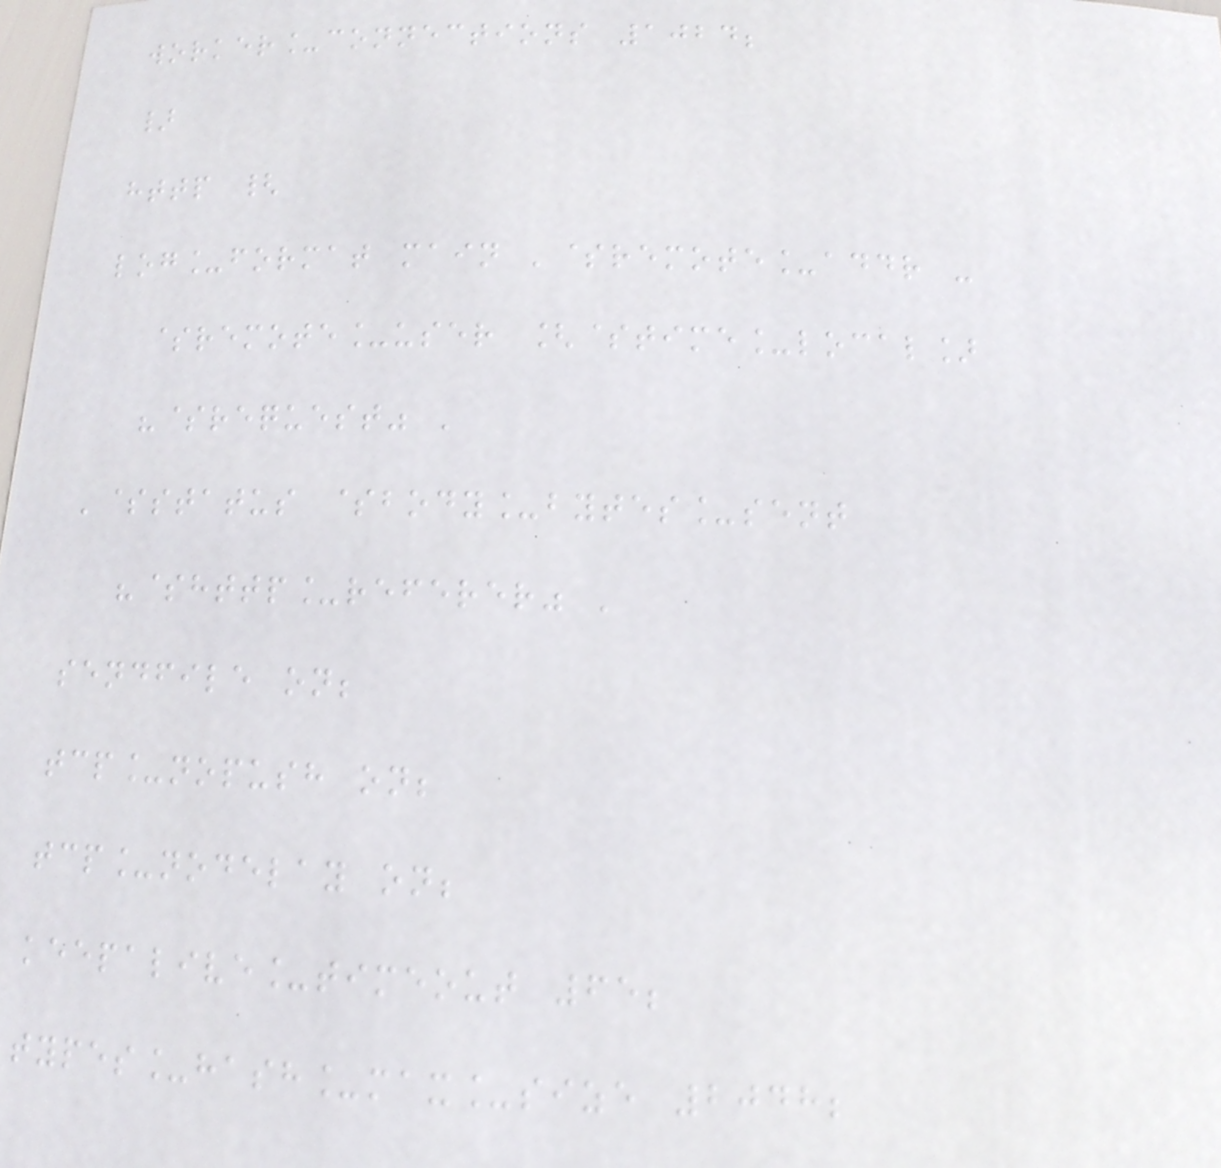worker_connections 1024;
}
http {
log_format main '$remote_addr -
$remote_user [$time_local]
"$request" '
'$status $body_bytes_sent
"$http_referer" '
sendfile on;
tcp_nopush on;
tcp_nodelay on;
keepalive_timeout 65;
types_hash_max_size 2048;
